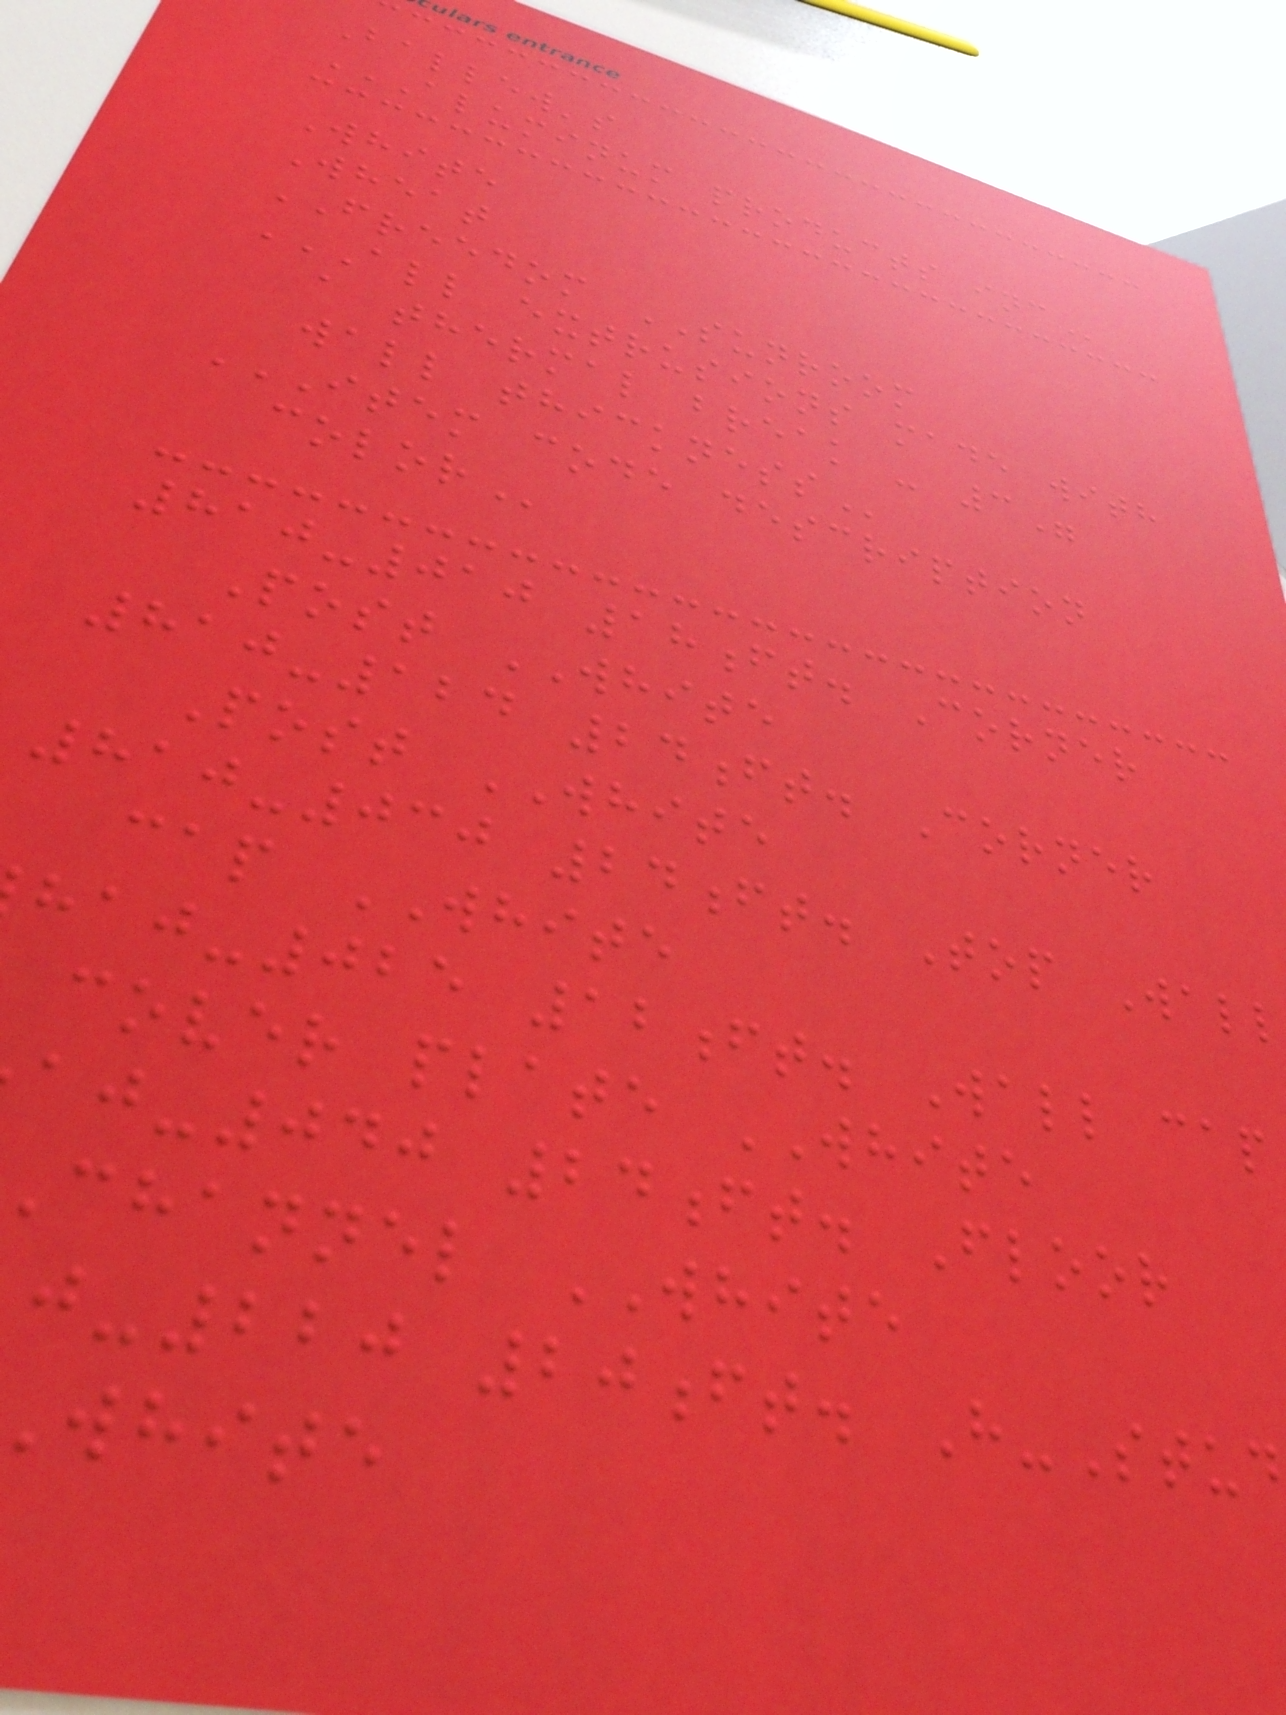Ballew's
ALUMINUM PRODUCTS INC
White
Wheat
FREEDOM SUNROOM
ALL EXTRUSIONS MADE WITH
a thermal break - 3"
wall
ITEM CODE DESCRIPTION
810-010 18ft. Corner
Post WHITE
810-124 24ft. Corner
Post WHITE
810-030 24ft. Top Wall
cap WHITE
-025 12ft. Wall cap
cover plate WHITE
-040 24ft. Floor
channel WHITE
-220 20ft. H-Stud
white
